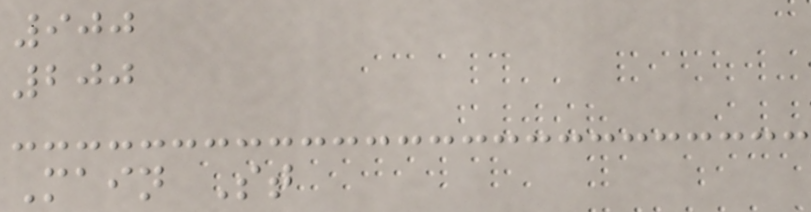900
200
Main St
